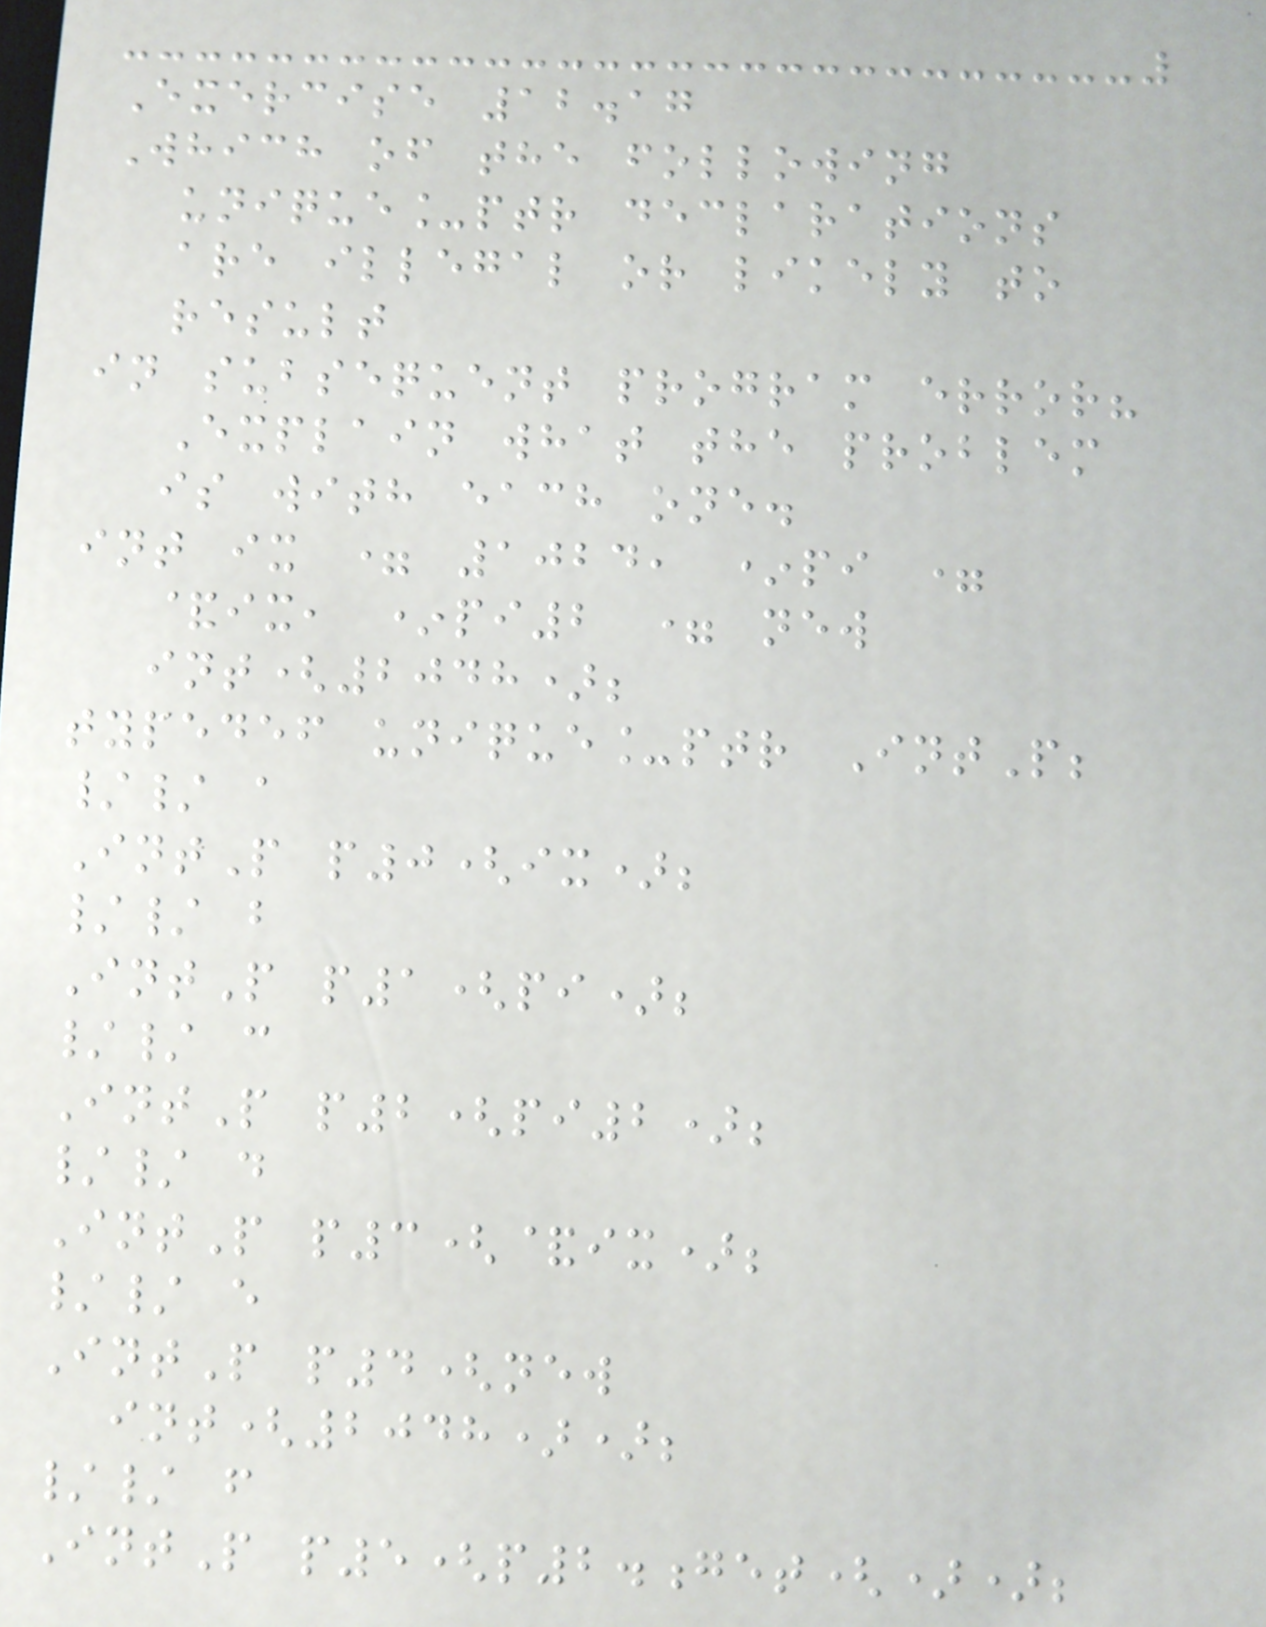Exercise 12.17
Which of the following
unique_ptr declarations
are illegal or likely to
result
in subsequent program error?
Explain what the problem
is with each one.
int ix = 1024, *pi =
&ix, *pi2 = new
int(2048);
typedef unique_ptr IntP;
// a
IntP p0(ix);
// b
IntP p1(pi);
// c
IntP p2(pi2);
// d
IntP p3(&ix);
// e
IntP p4(new
int(2048));
// f
IntP p5(p2.get());
